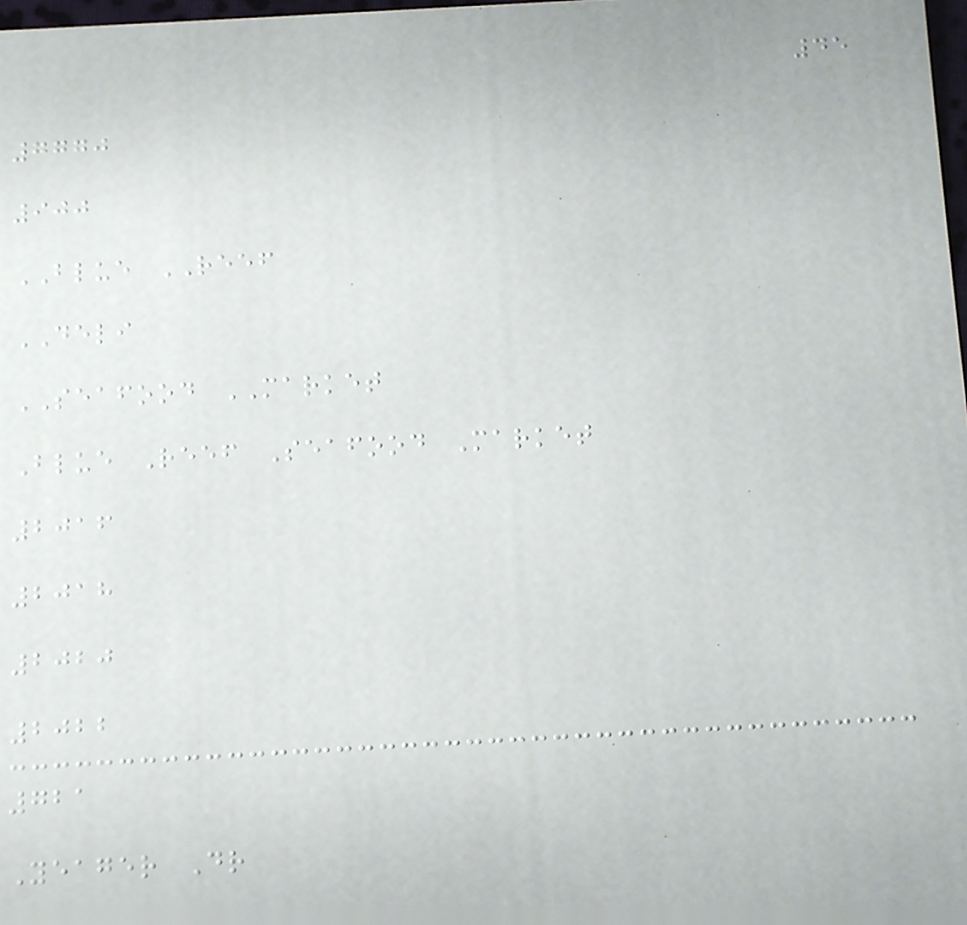45
7770
900
BLUE REEF
DELI
SEAFOOD MARKET
Blue Reef Seafood Market
2016
2018
2020
2022
721
Yeager Dr
